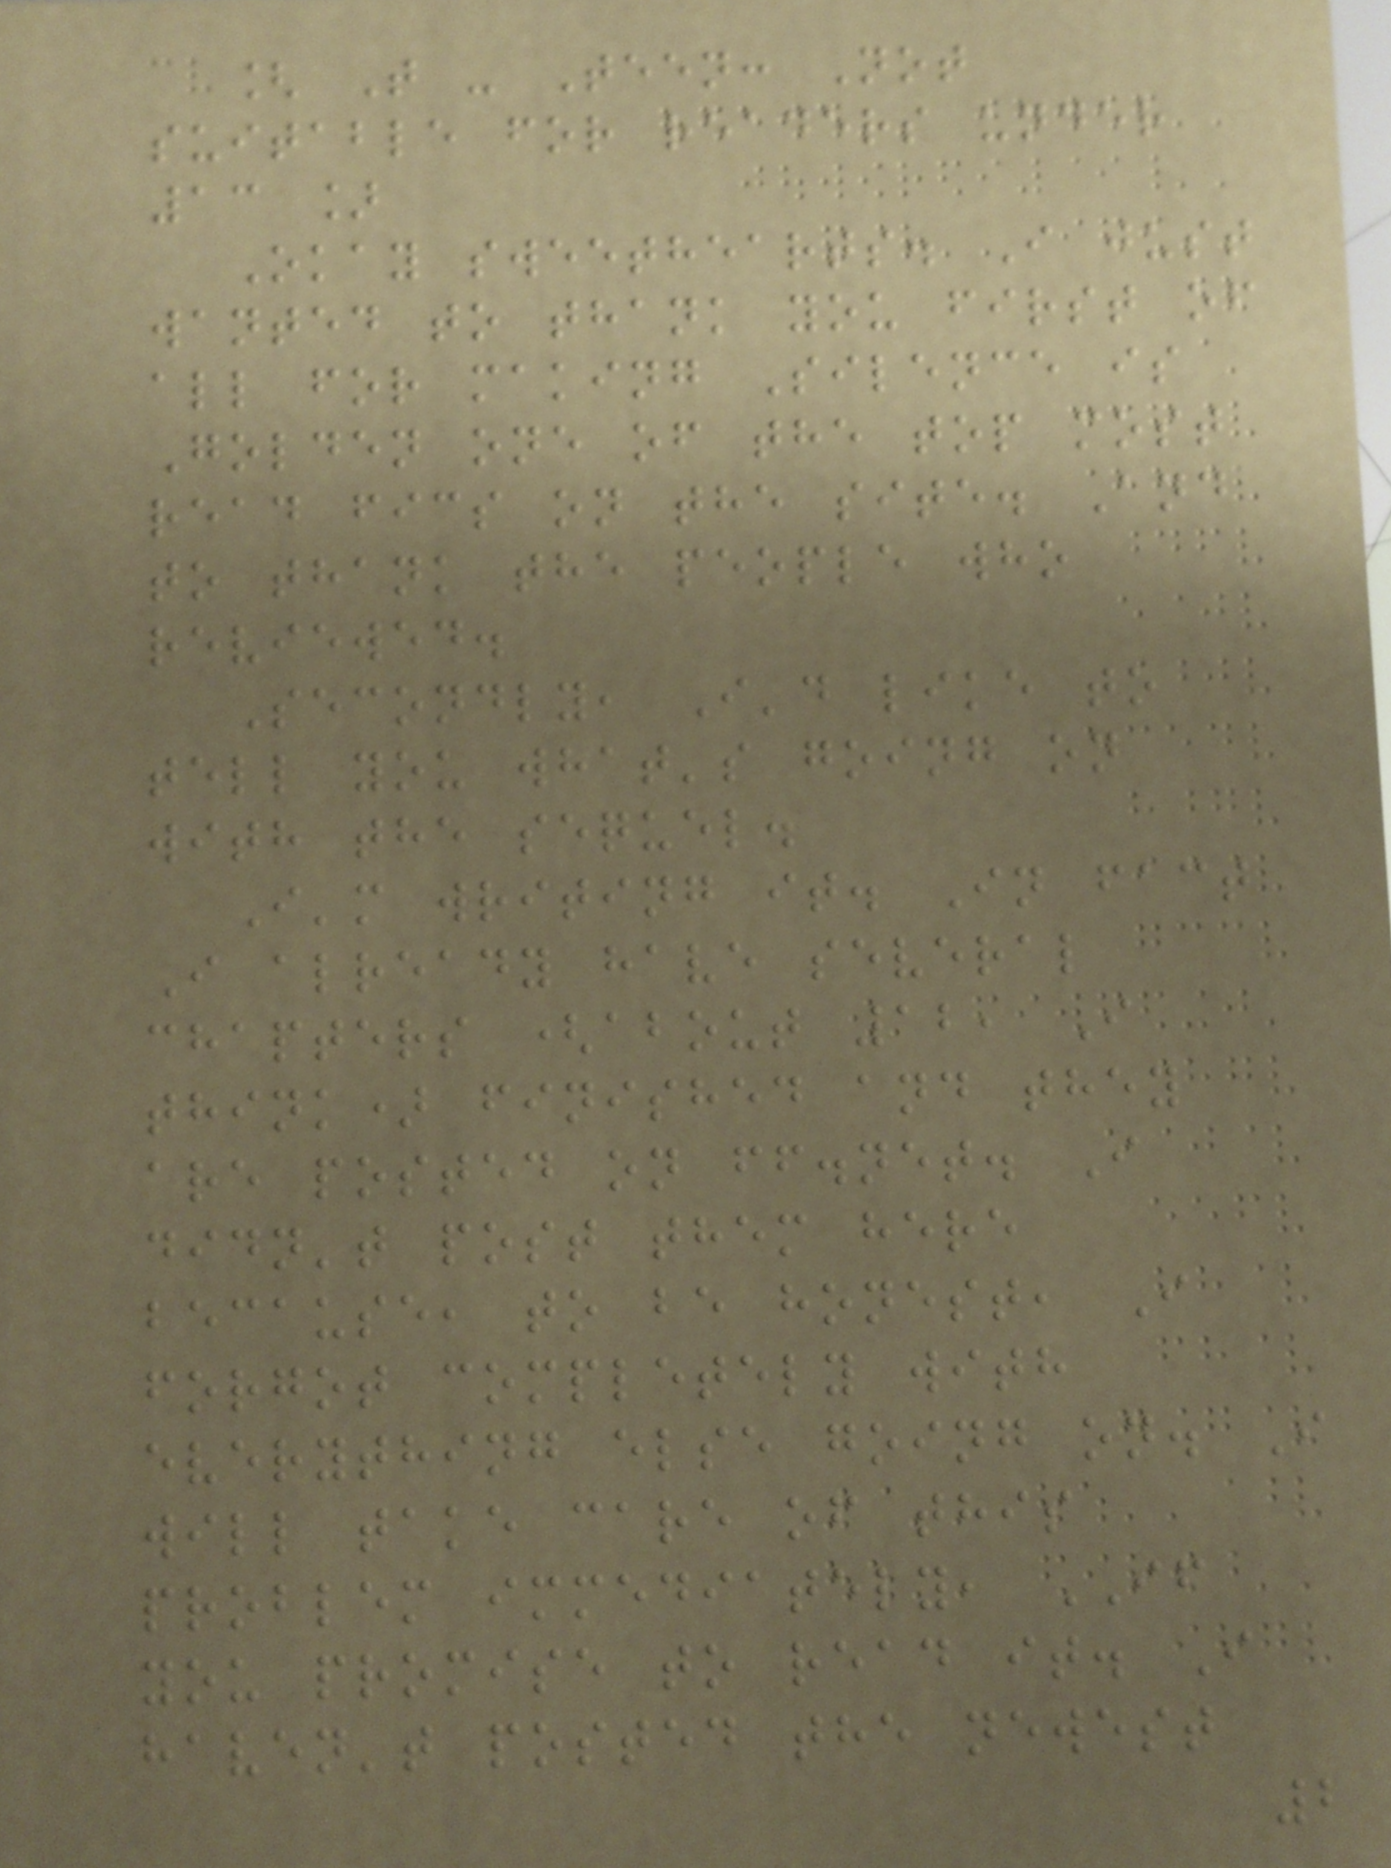[ T - Teen: Not
suitable for readers under
13 ]
Okay sweethearts. I just
wanted to thank you first of
all for making Silence is
Golden one of the top most
read fics on the site. And
to thank the people who
reviewed.
Secondly, I'd like to
tell you what's going on
with the sequel.
I'm writing it. In fact
I already have several
chapters (about 12, I
think) finished and they
are posted on ff.net. I
didn't post them here
because, to be honest, I
forgot completely with
everything else going on. I
will take care of this
problem immediately, IF
you promise to read it. I
haven't posted the newest
2
